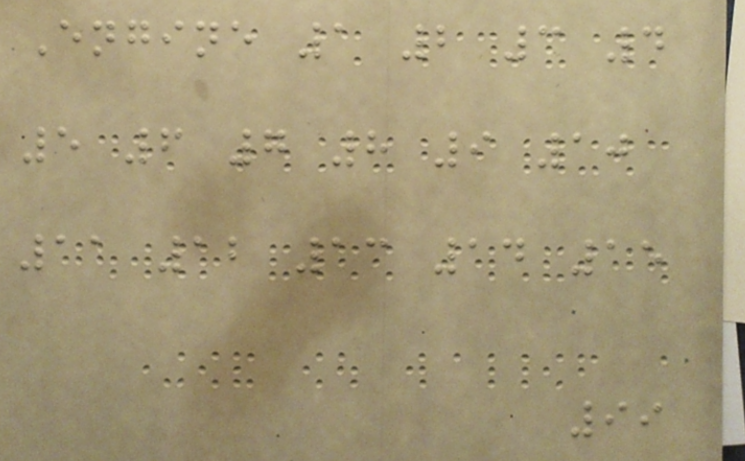Engine 1 2 3 4
5 6 7 8 9 10
11 12 13 14 15
99
